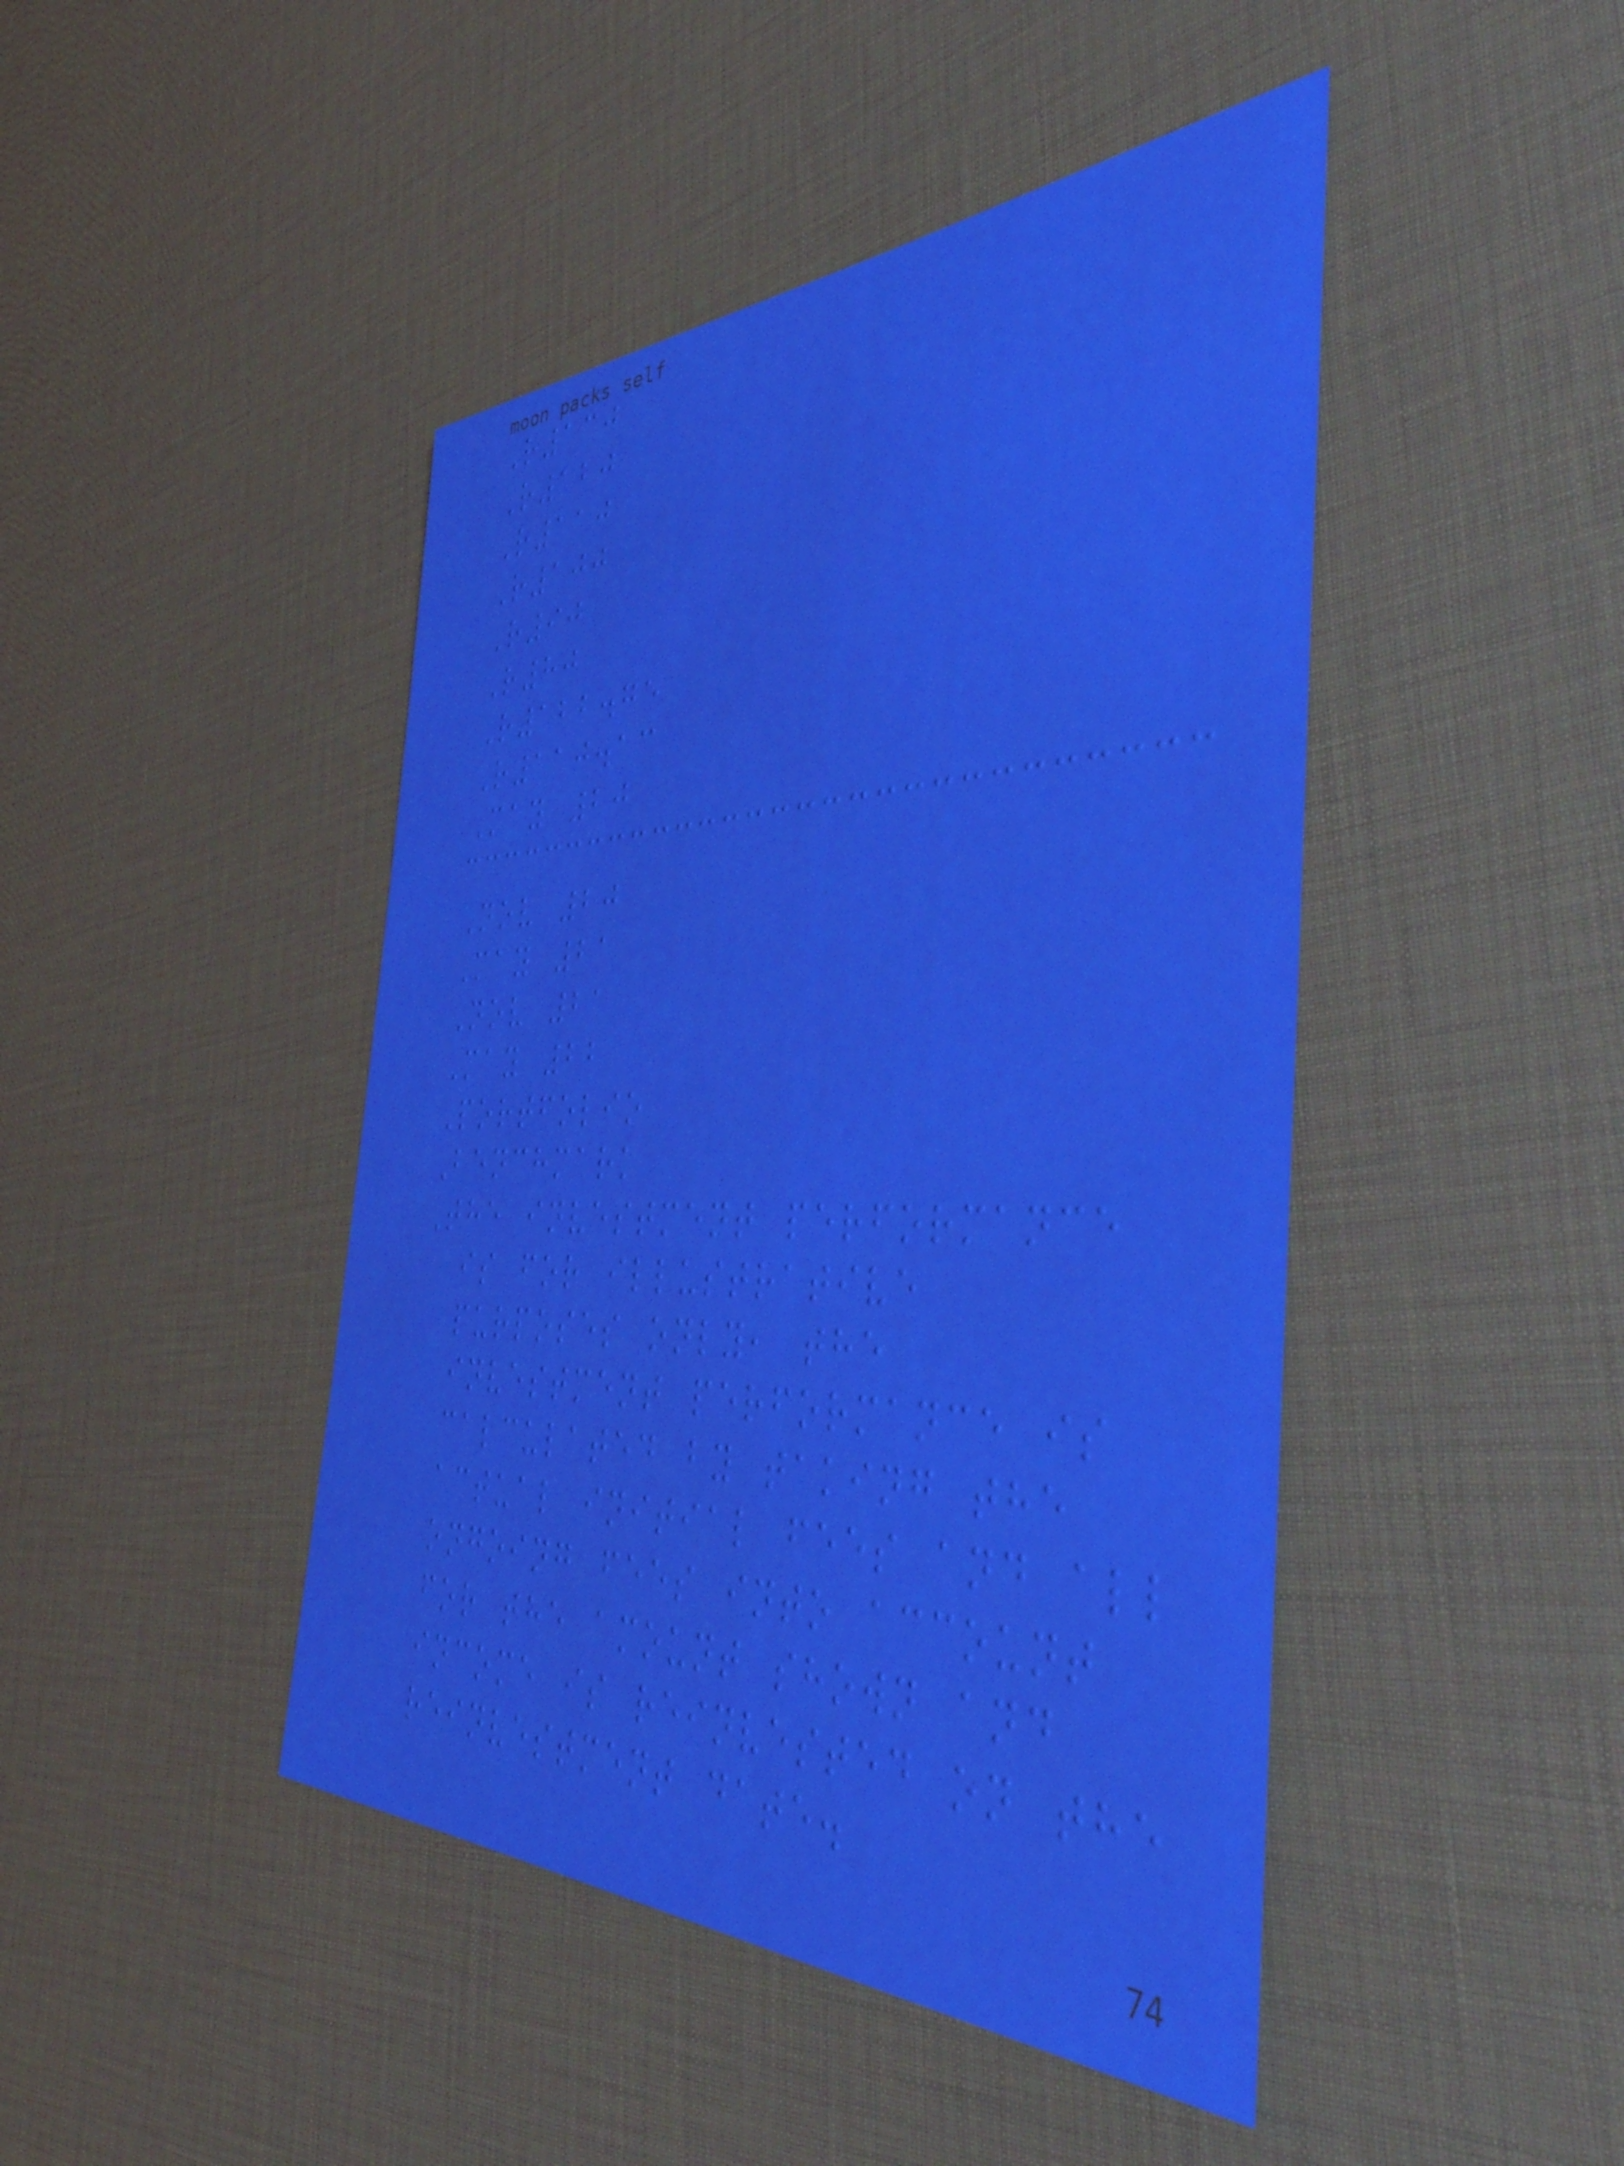R130
R120
R110
R100
R90
R80
R122.75
R110.13
May 20
Nov 20
May 21
Nov 21
May 22
Portfolio
Benchmark
The investment performance
is for illustrative
purposes only, the
investment performance is
calculated by taking the
actual initial fees and all
ongoing fees into account
for the amount shown and
income is reinvested on the
reinvestment date.
